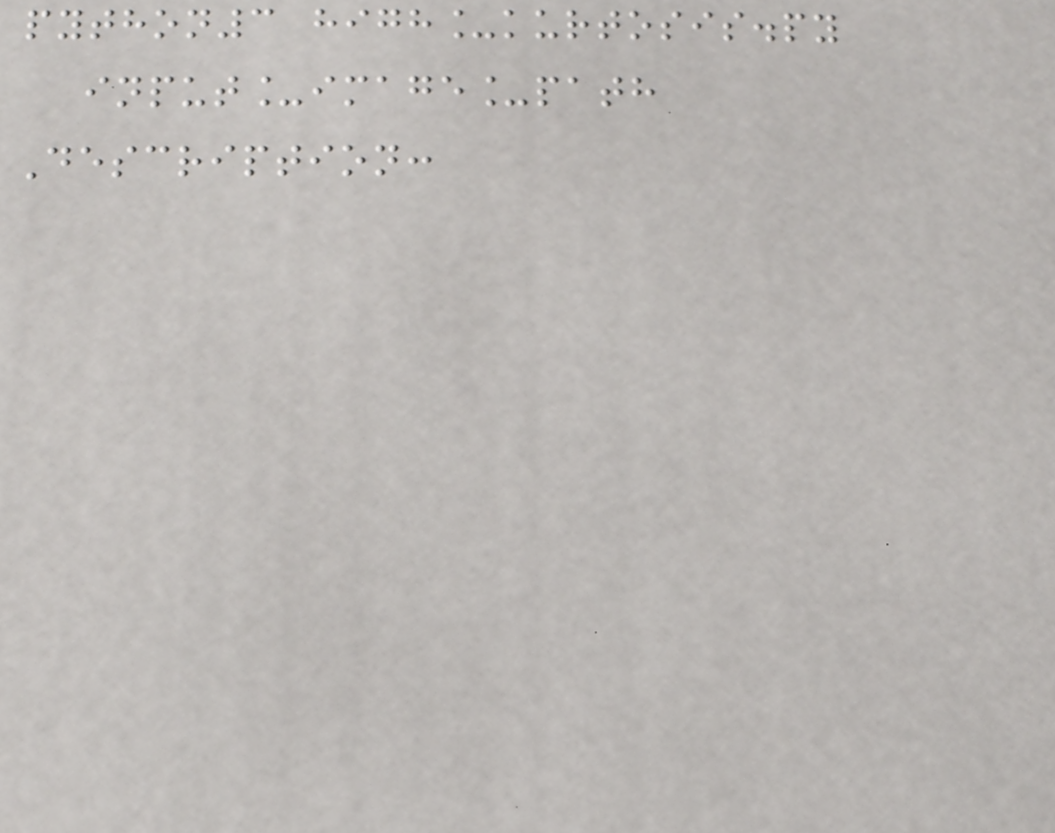python3 high_kurtosis.py
input_image_path
Description:
